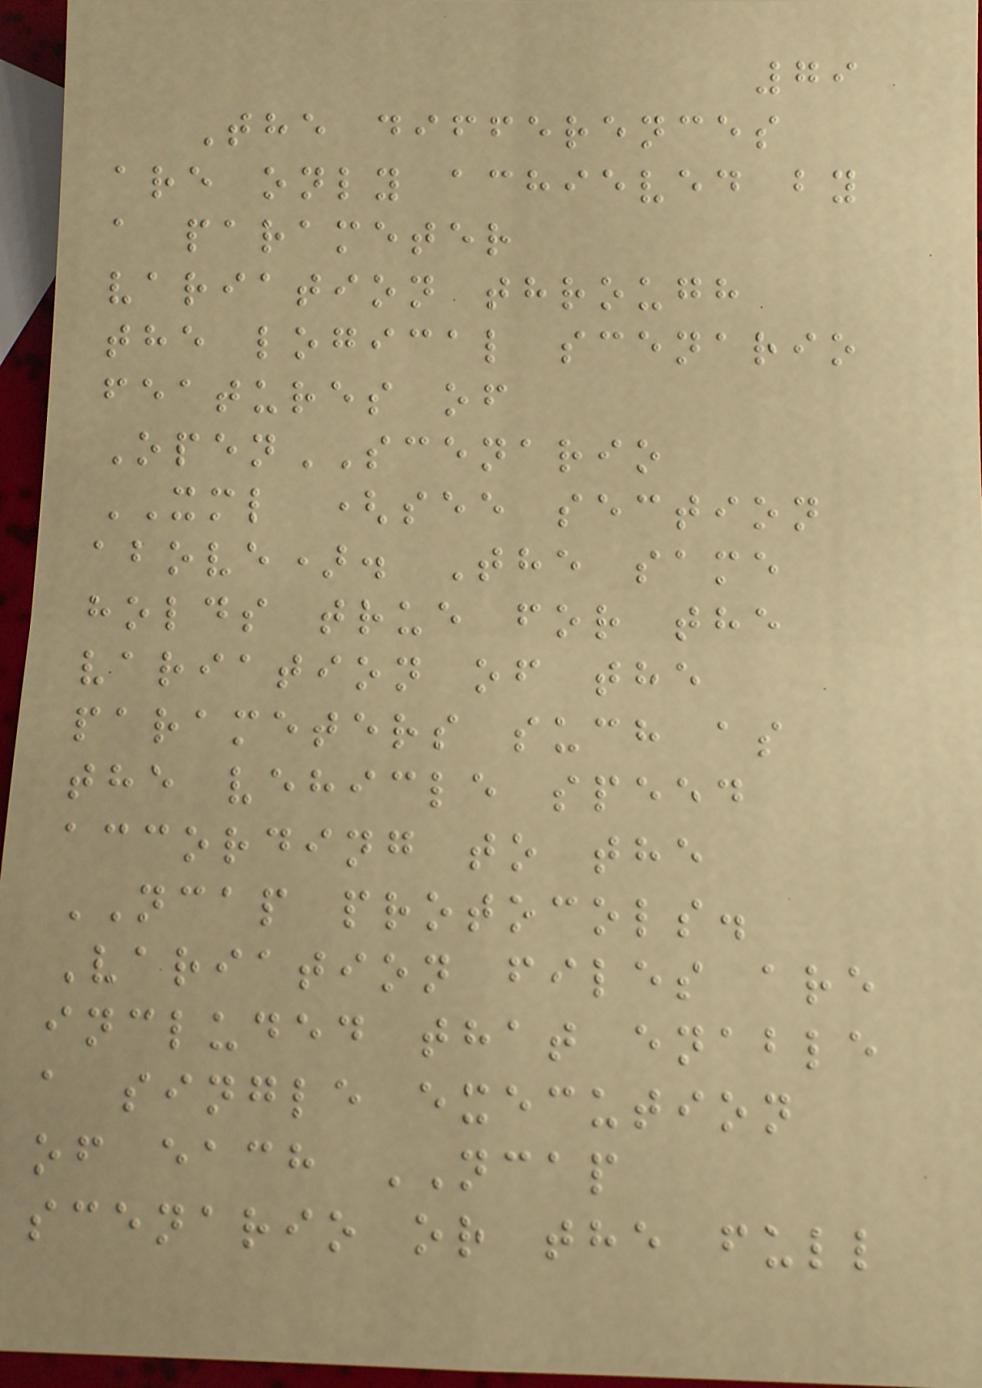79
The differences
are only achieved by
a parameter
variation through
the logical scenario
features of
OpenSCENARIO
XML (see section
above). The same
holds true for the
variation of the
parameters such as
the vehicle speed
according to the
NCAP protocols.
Variation files are
included that enable
a single execution
of each NCAP
scenario or the full
